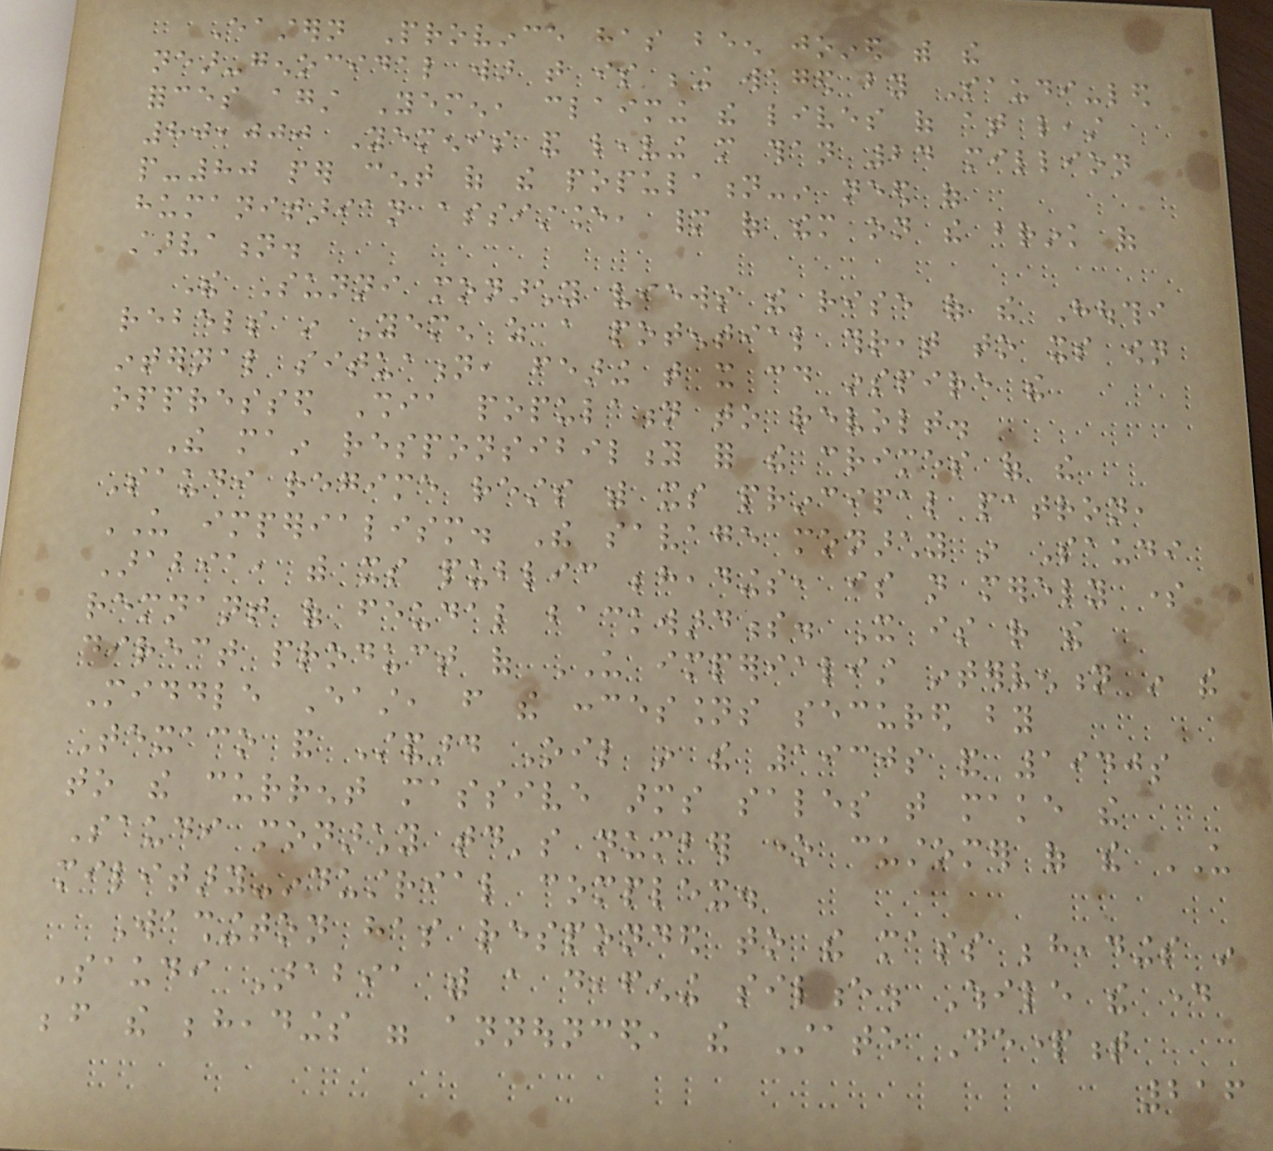Eastern Province has been joined with the
near-genocidal war that is being waged by Saudi-led
forces against Yemen, claiming the lives of at least
80,000 Yemenis and leaving more than 24 million
people-80 per cent of the population-in need of
humanitarian assistance, many of them on the brink of
starvation.
The Sunni monarchy views the rise of the Houthi
rebels in Yemen as a potential threat to its own
internal situation, fearing that it could inspire the
oppressed Shia population to revolt.
The main responsibility for the crimes of the
Saudi regime rests with its principal patron,
US imperialism. The savage monarchy in Saudi
Arabia, with its public beheadings, is not merely some
remnant of feudal backwardness. It is rather the
direct product of US imperialist intervention in the
Middle East, from the concessions secured by
Texaco and Standard Oil in the 1930s and 1940s
to the current massive arms sales that make the
Saudi monarchy today's number one customer of the US
military-industrial complex.
Washington has responded to the mass beheadings in
Saudi Arabia with a deafening silence. While the day
before the beheadings were announced, the State Department
216
